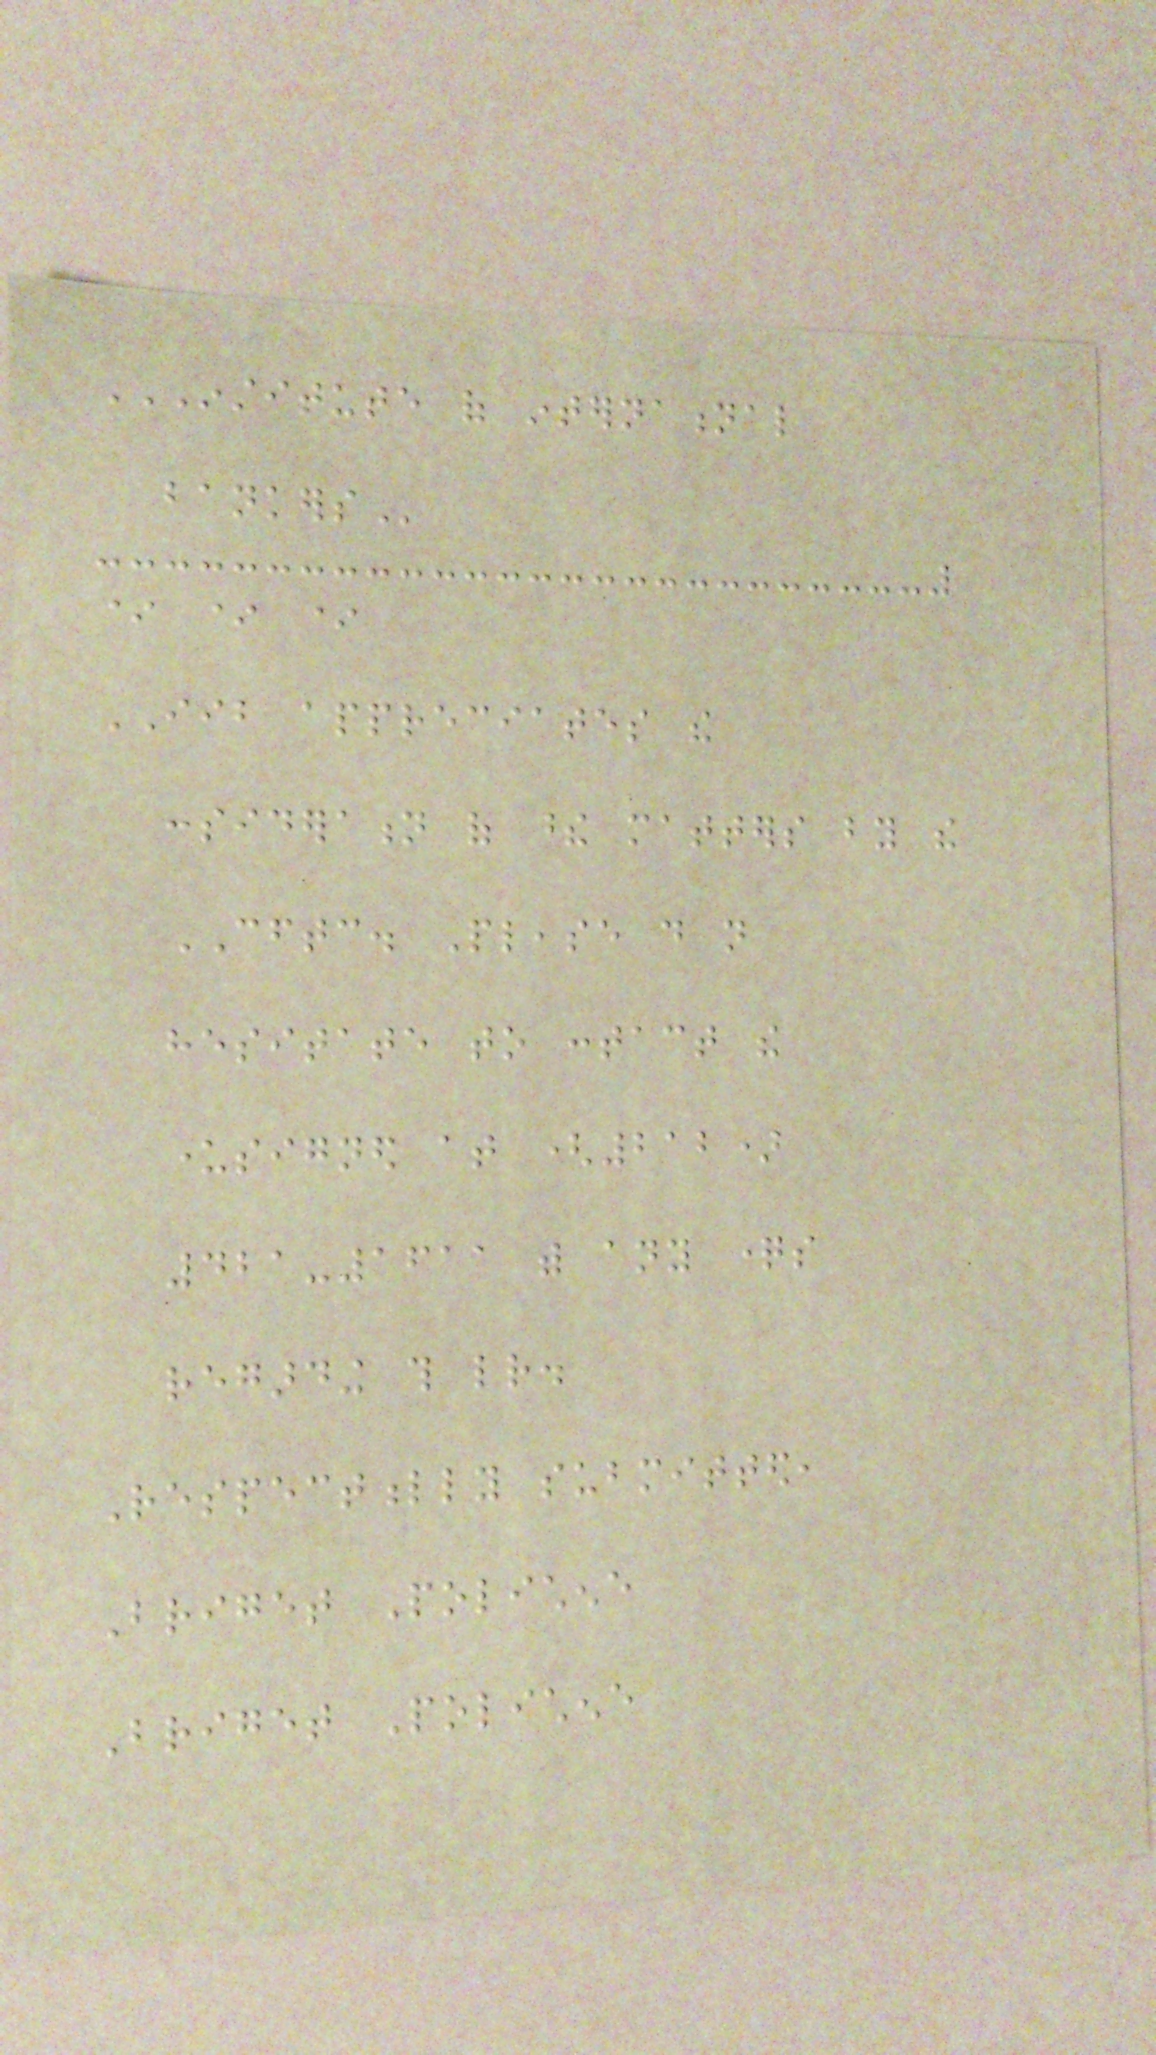INSTITUTE OF INTERNATIONAL
BANKERS
* * *
IIB appreciates the
consideration of these matters by the
CFTC. Please do not
hesitate to contact the
undersigned at (212)
421-1611 with any questions
regarding this letter.
Respectfully submitted,
Briget Polichene
Briget Polichene
